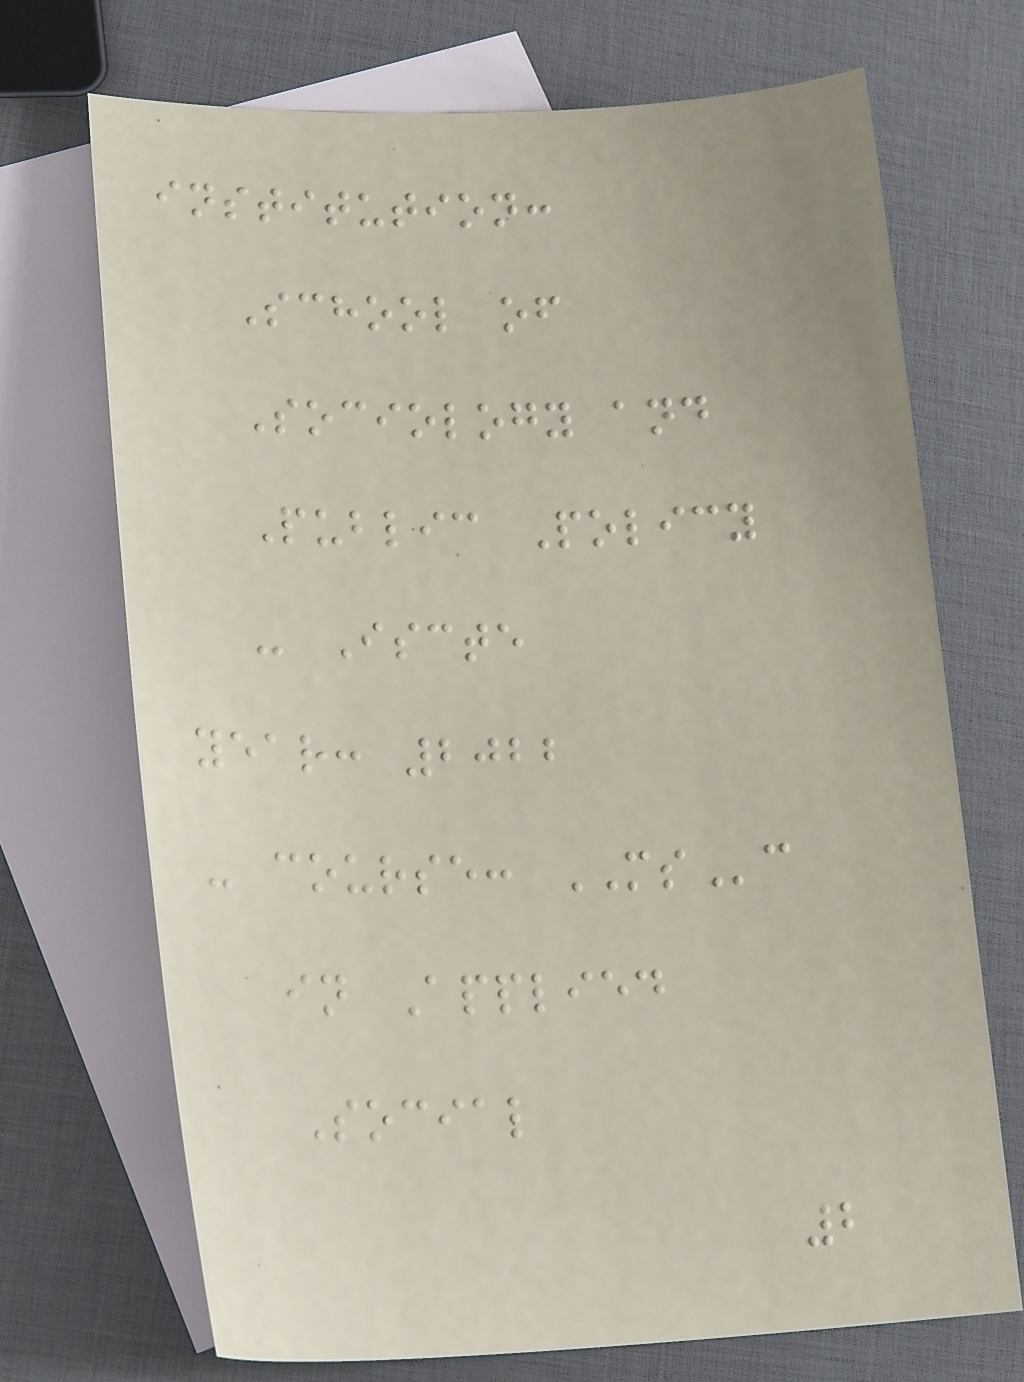institution:
School of
Sociology and
Public Policy
- Iscte
year: 2022
- course: MSc
in Applied
Social
2
